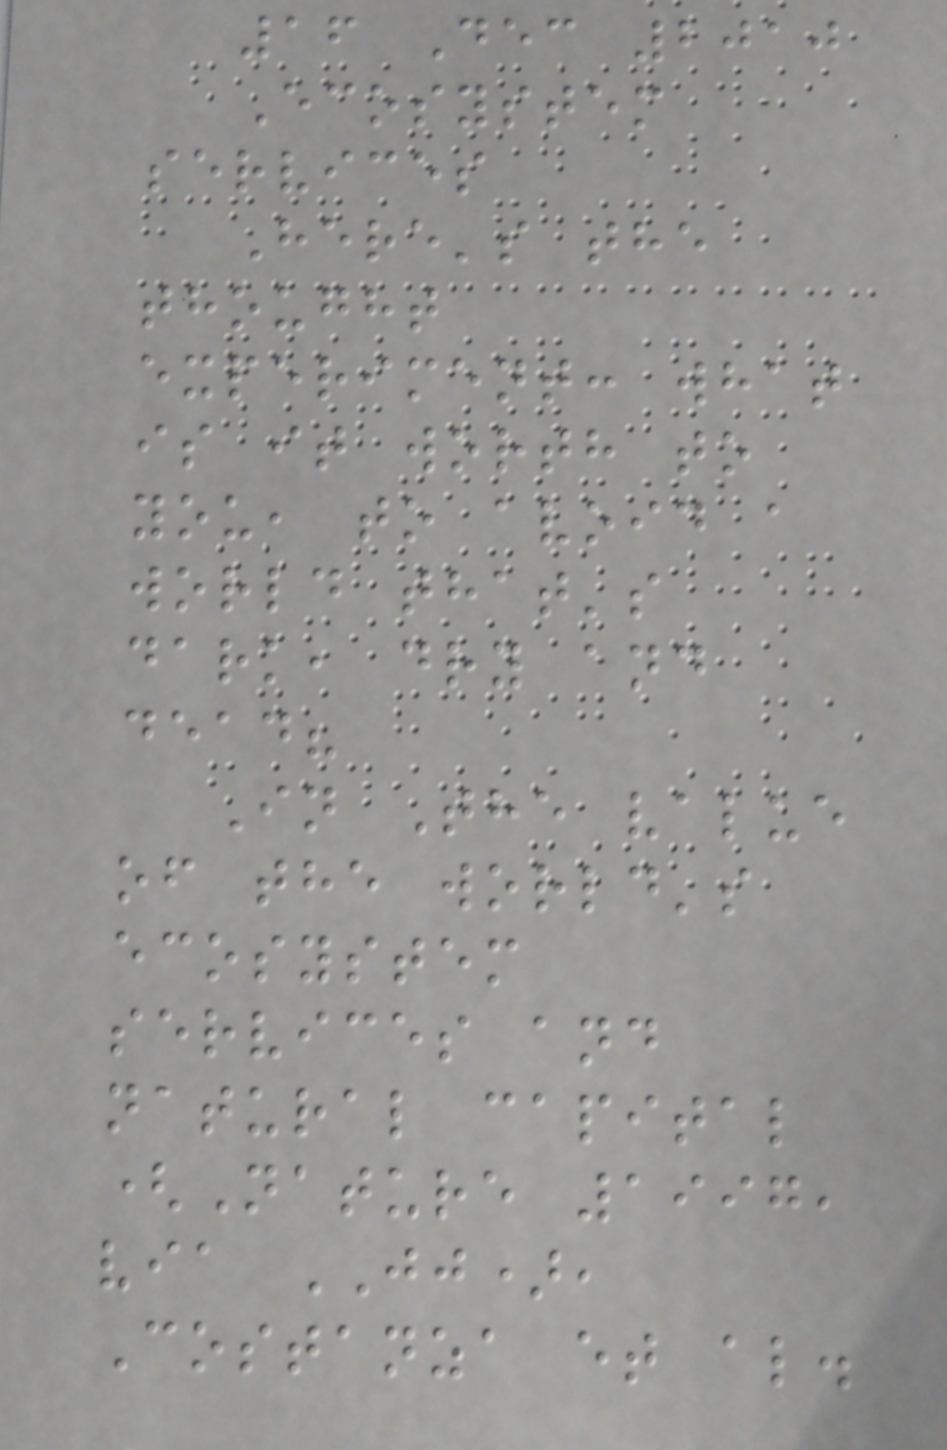16 Dec 2010
Ecosystem
services
Here's the
thought
experiment: what
is it worth to
you, to avoid a
world that's
dark, dry and
dead?
In The value
of the world's
ecosystem
services and
natural capital
(Nature 1997,
via JJ),
Costanza et al.
